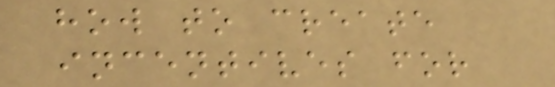how to create
incentives for
